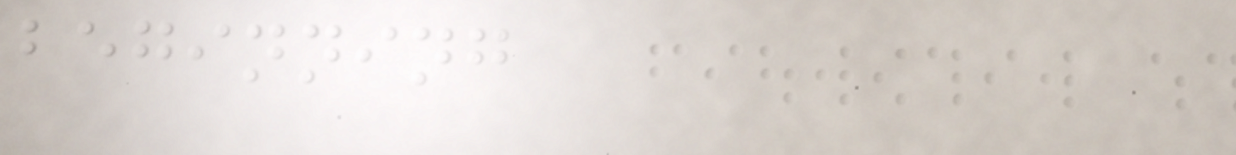beginning
